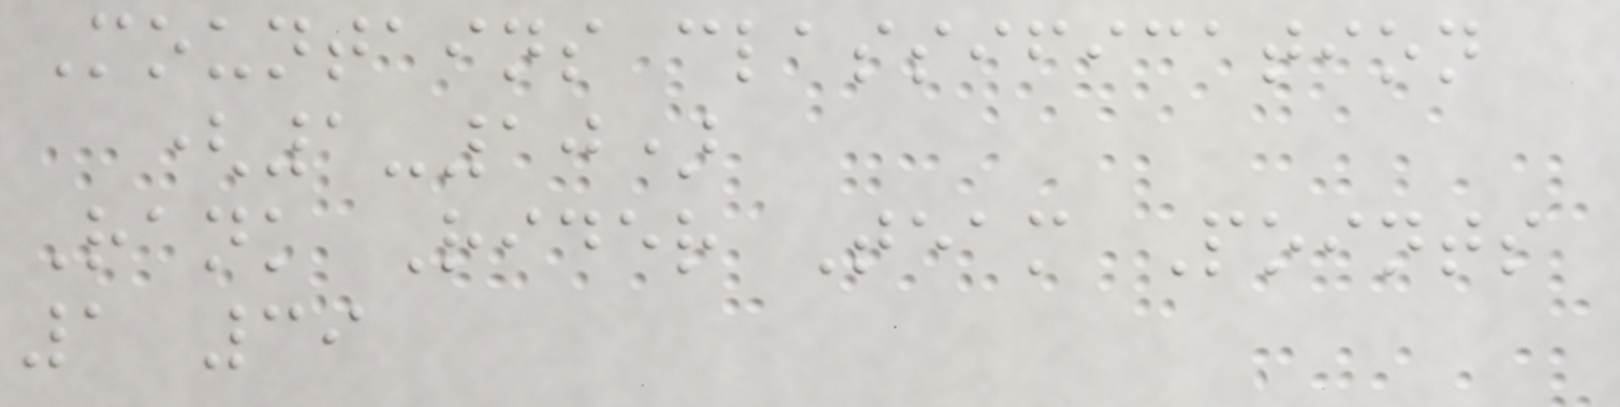Mountains classification
(1-10)
Rank Rider Team Points
1 39
